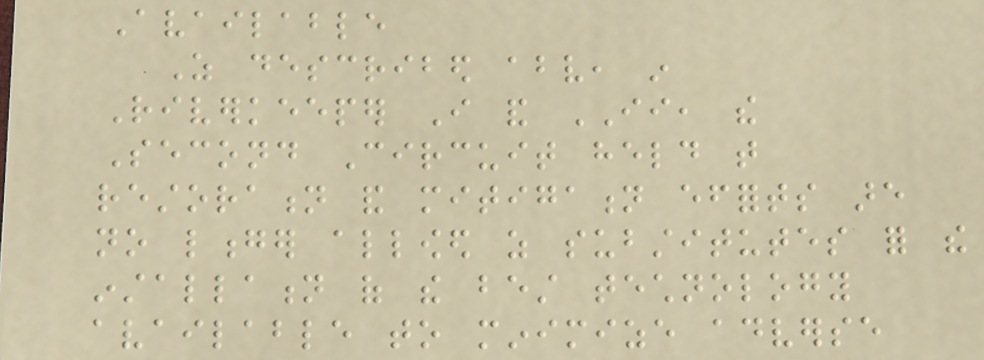Available
As described above, in
Riverkeeper I and II, the
Second Circuit held that
restoration and mitigation efforts are
no longer allowed as substitutes for the
installation of the best technology
available to minimize adverse
